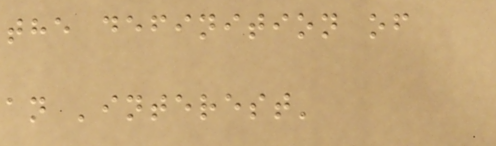the definition of
an 'interest'
